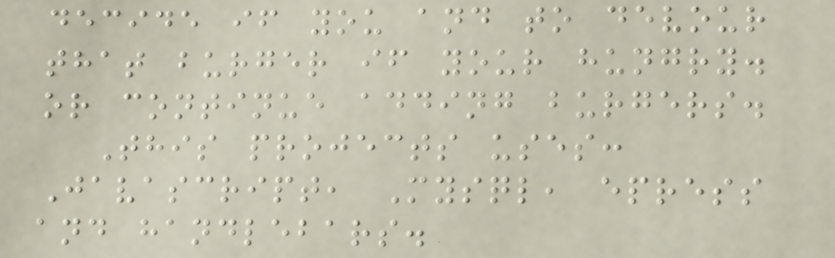decide if you and to devour
that burger if your hungry.
or continue adding burgers.
This projects uses:
Javascript, Mysql, epress
and handlebars.
